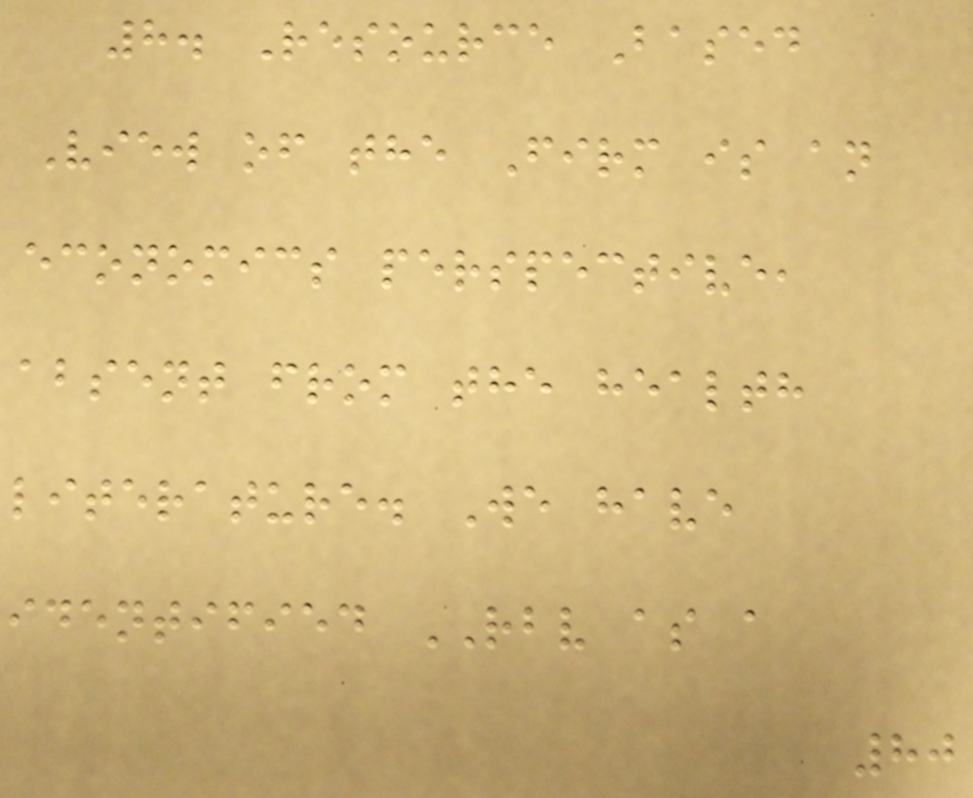8. Resource Based
View of the Firm is an
economics perspective,
absent from the health
literature. We have
identified RBV as a
80
